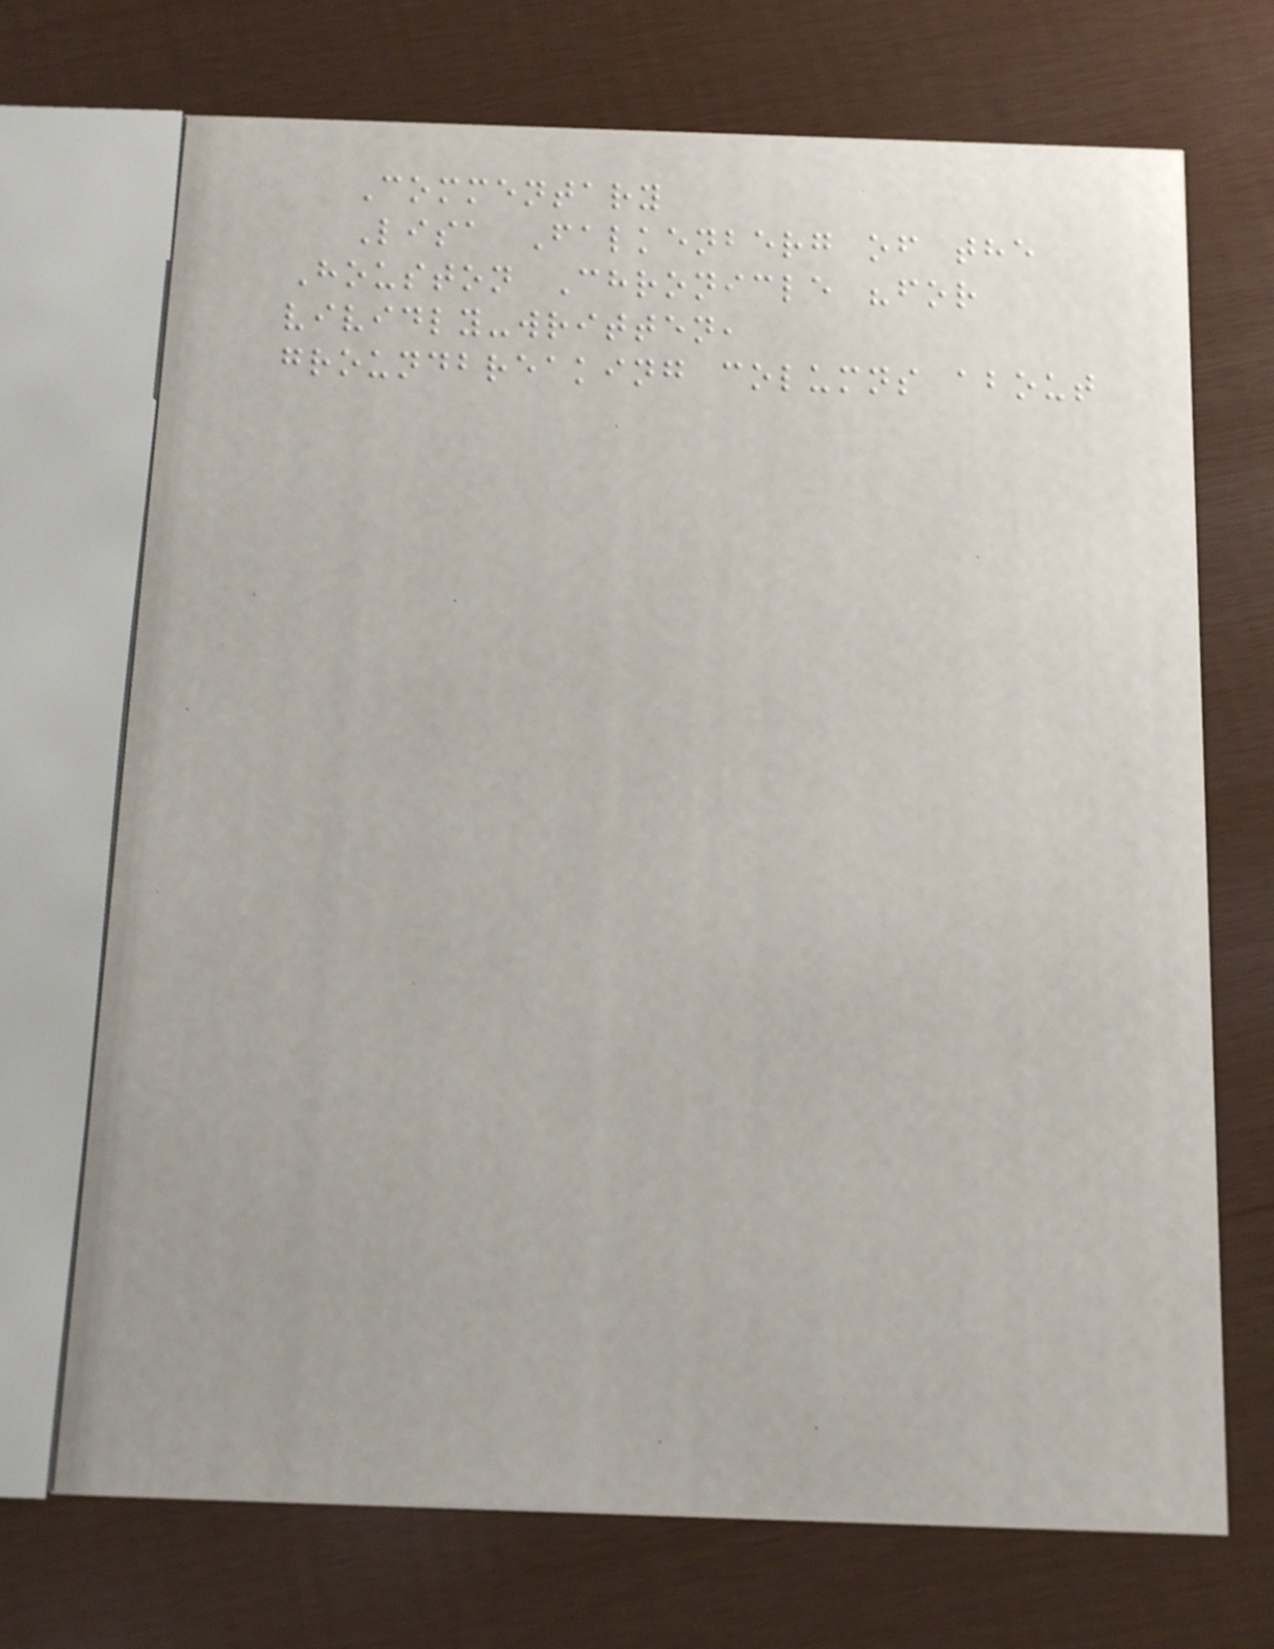Commentary
Lisa Falkenberg of the
Houston Chronicle "for
vividly-written,
groundbreaking columns about
